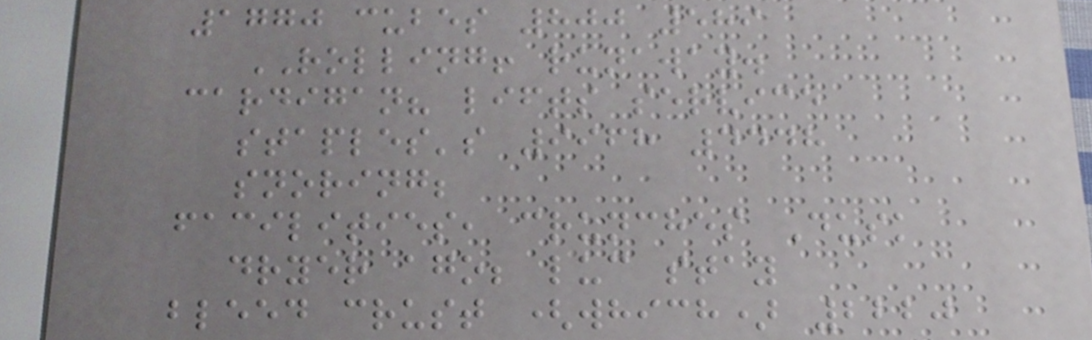1770 cubes 800 589
ROLLING! runaway.
cardigan? lifts service
staples's 9968 4448
snoring;
facilities, crunches Dusk
dryer ago; luc stay
bleed crust (which) 2220
